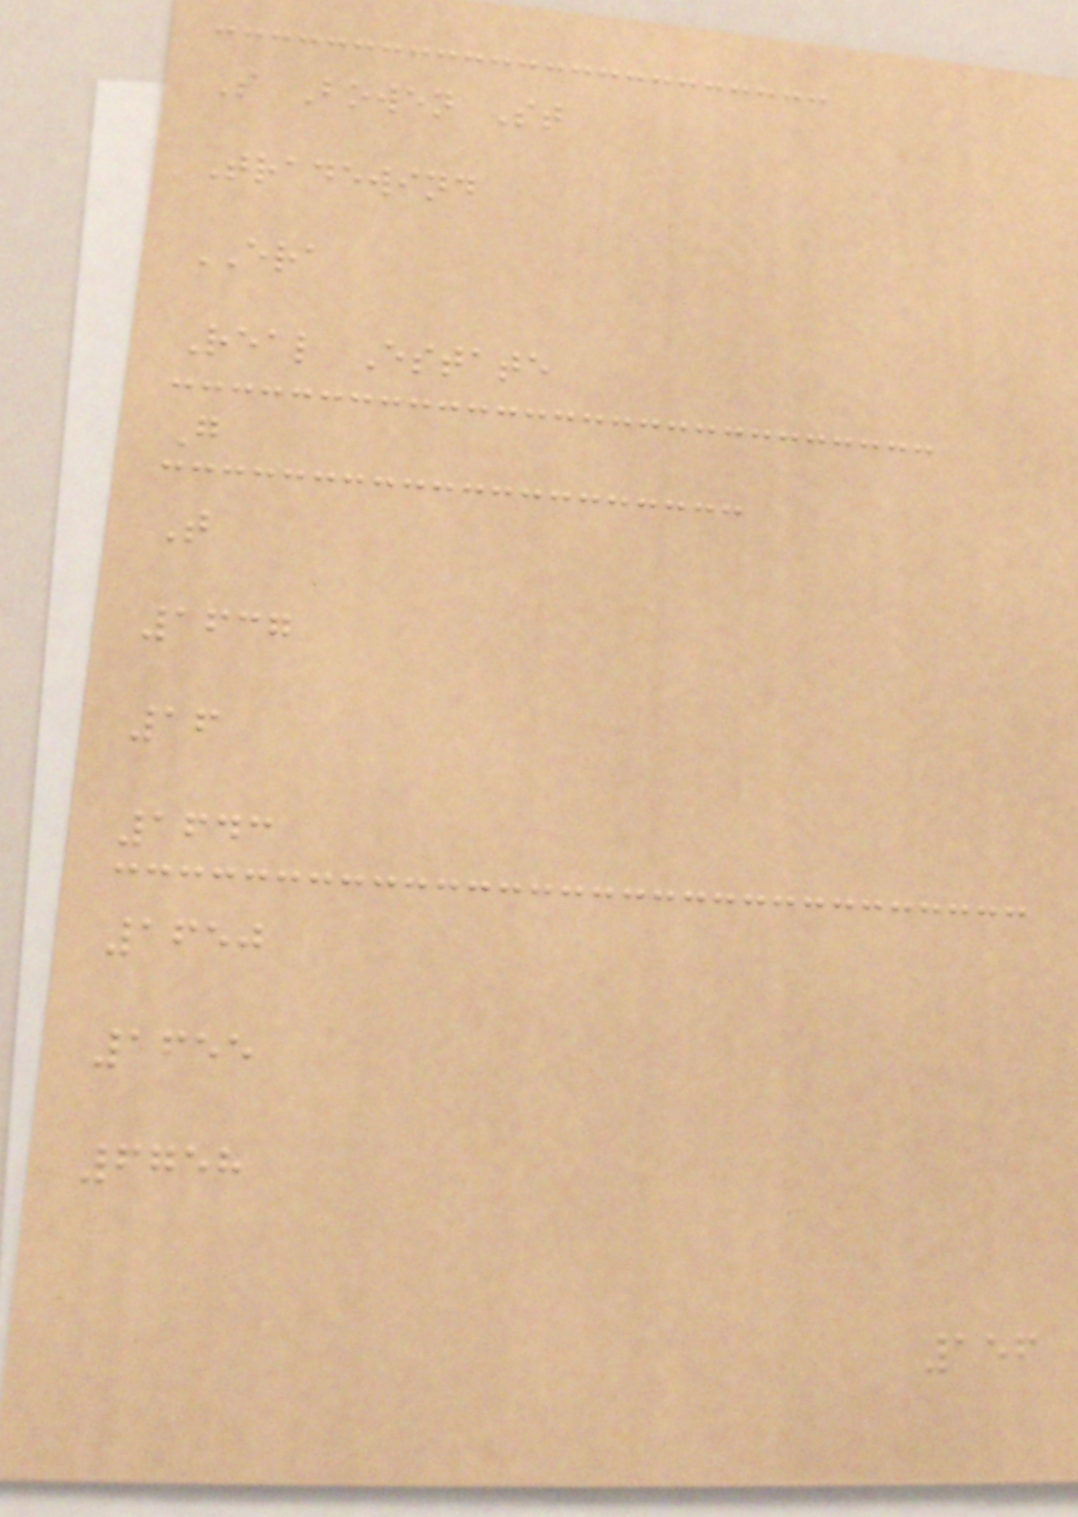S Bowen St
Tradewind
ERA
Real Estate
G
T
1637
16
1643
1650
1655
6758
156
